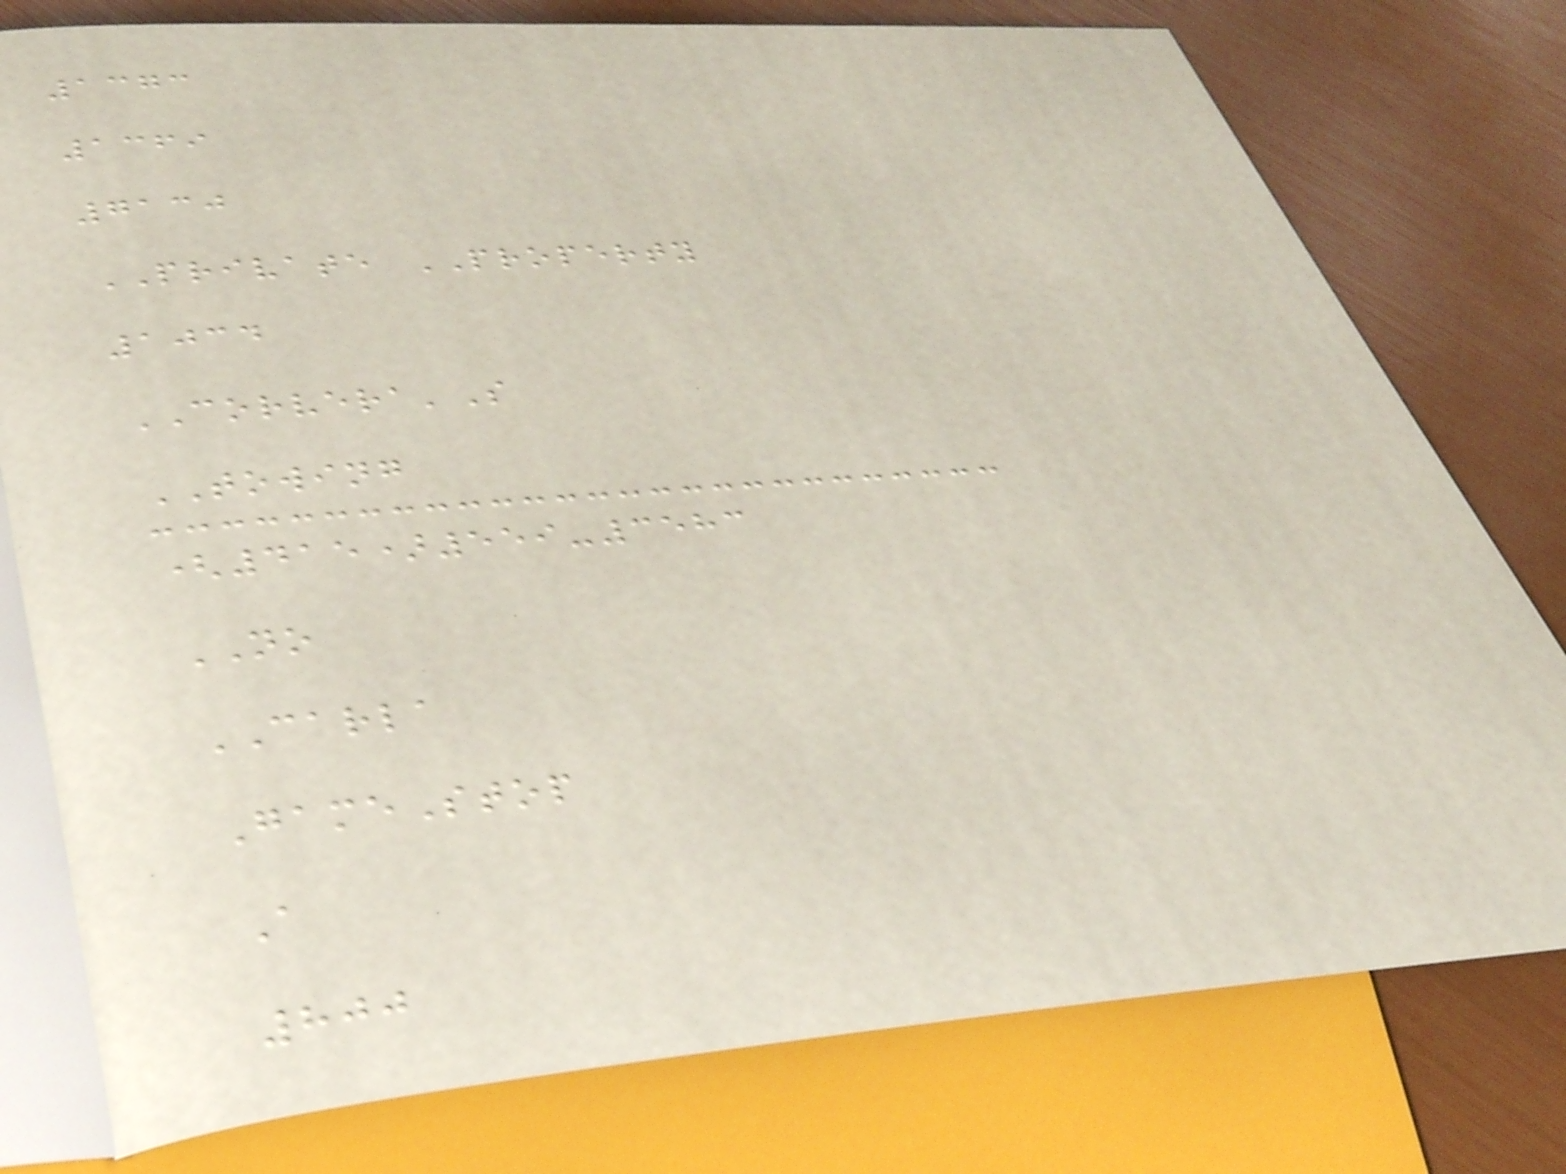1373
1369
7130
PRIVATE PROPERTY
1034
CORVERA'S
TOWING
(415)559-3583
NO
CARLA
GameStop
A
800
